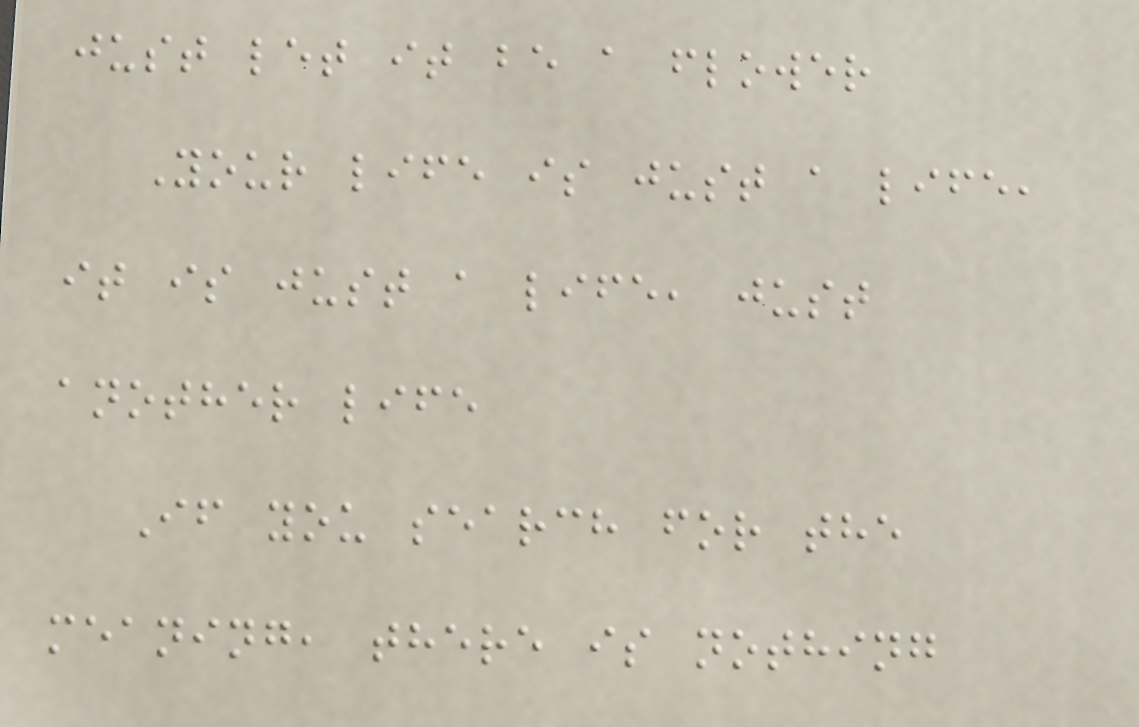just let it be a flower
Your life is just a life,
it is just a life, just
another life
If you search for the
meaning, there is nothing
